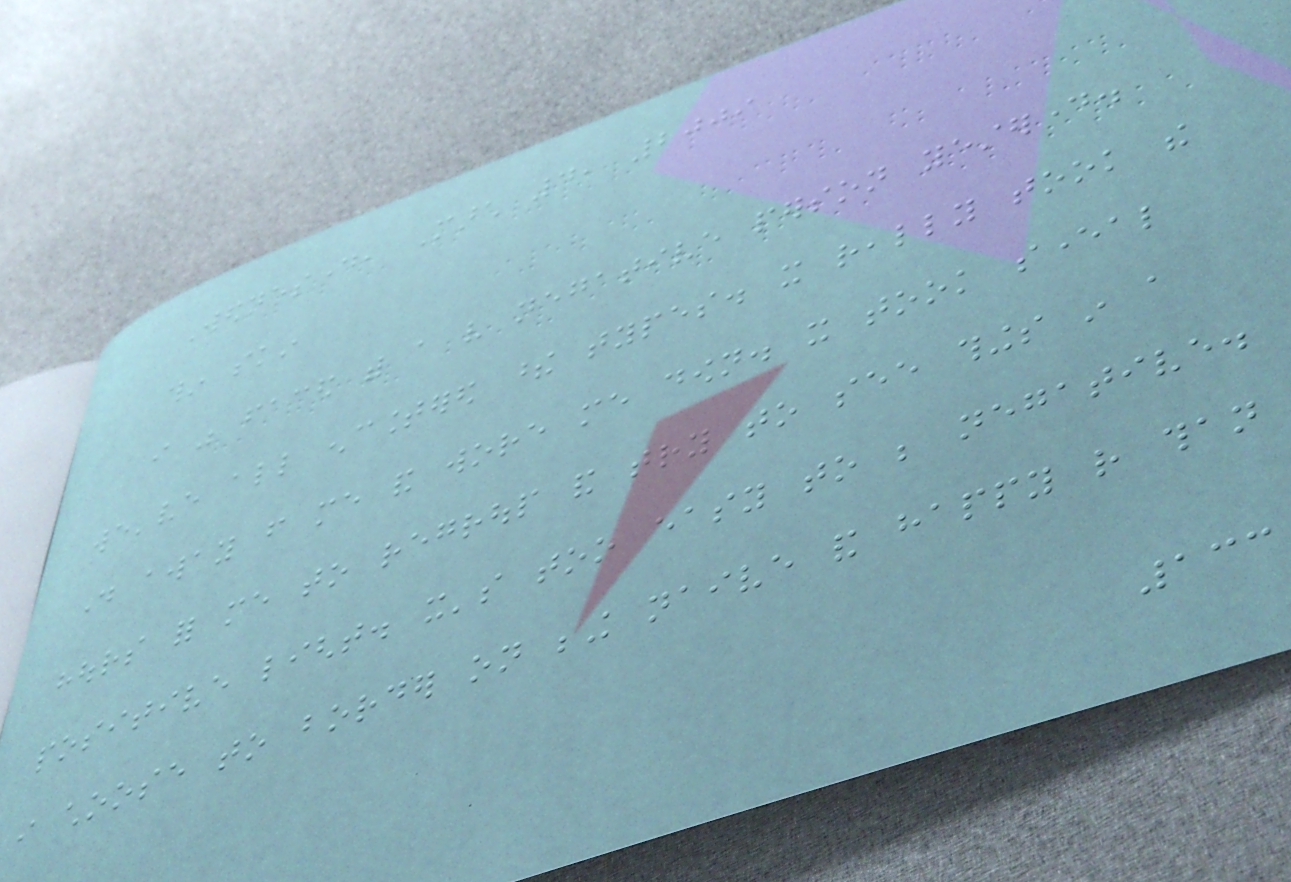Wednesday, March 4, 2009
thin skin
i was faced with a very negative person yesterday.
we've all encountered these types. it really took the
day away from me and wore me down. it took several
hours for me to regroup and try to see things in a
positive light. it's too easy to be negative.
i choose to border on being naive and happy rather than
133
